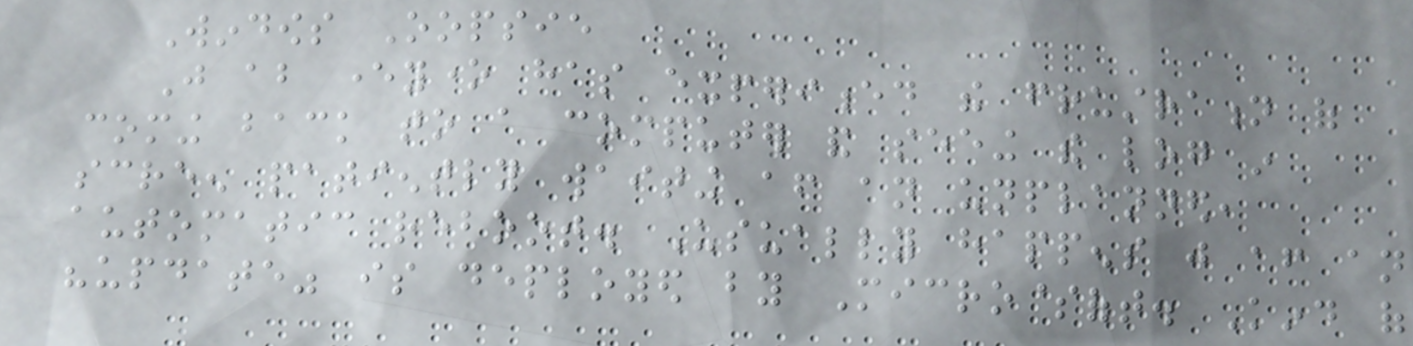Windows Oopsie
Just about everyone has experienced the frustration of
coming back to a computer and seeing the log in
screen patiently waiting after an unplanned,
automatic reboot. Usually happens just after an
"update" is deployed by Micro$oft. Kind of
